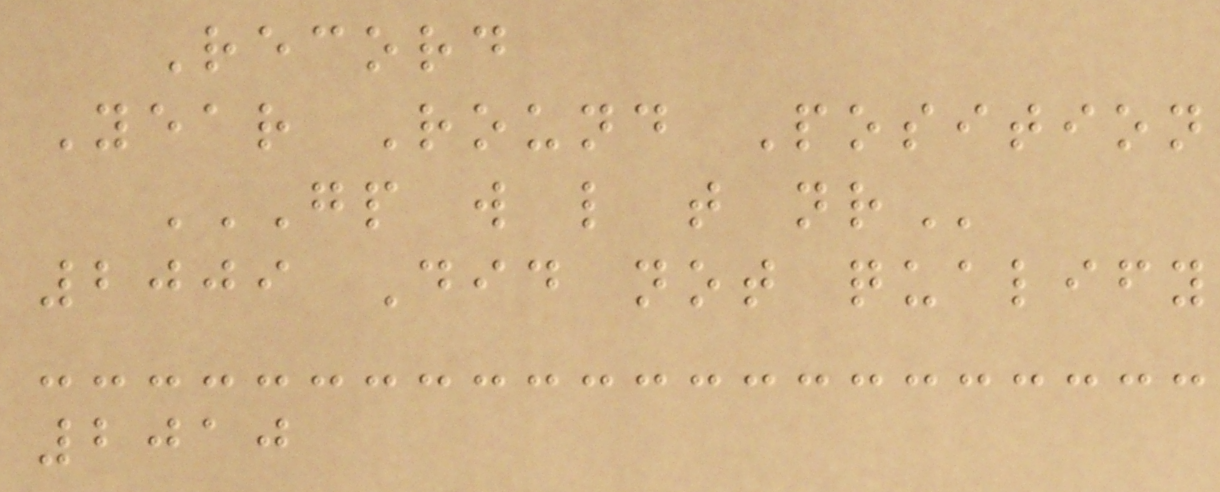Record
Year Round Position
GP W L T NR
2009 Did not qualify
2010
